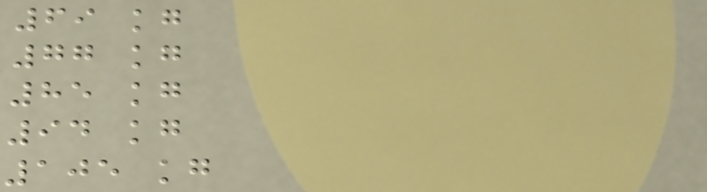69 kg
77 kg
85 kg
94 kg
105 kg
